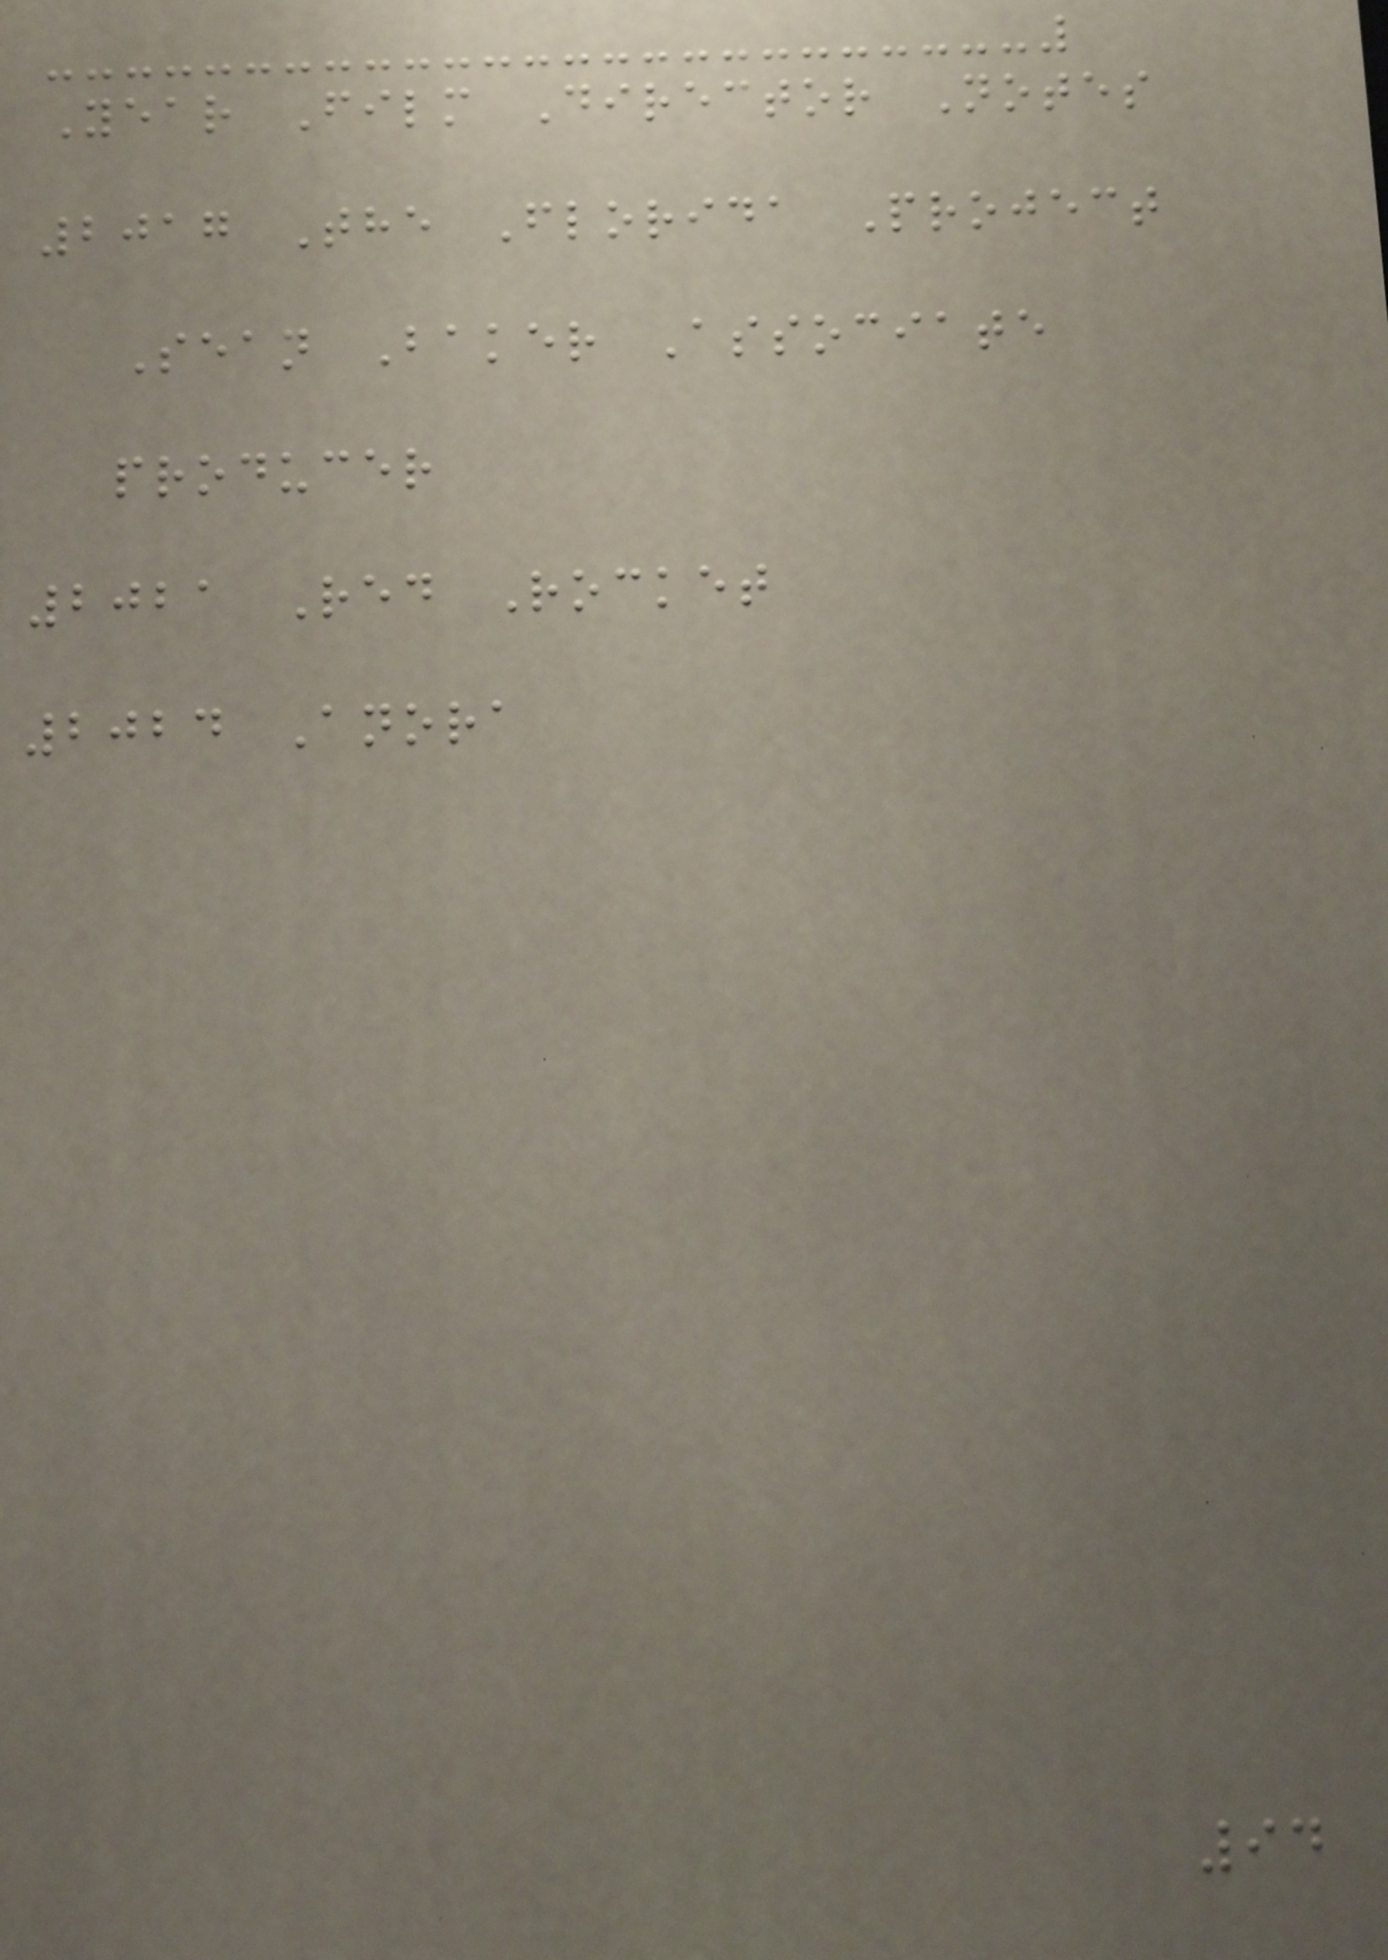Year Film Director Notes
2017 The Florida Project
Sean Baker Associate
producer
2021 Red Rocket
2024 Anora
94
